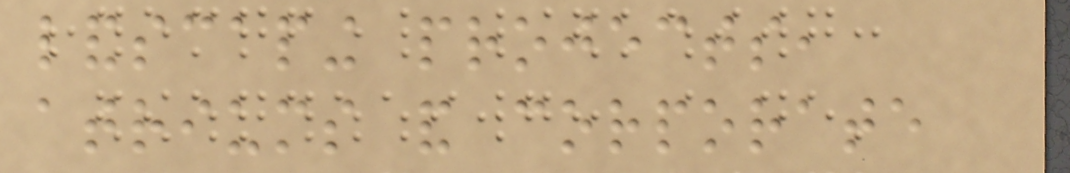landscaping projects,
atriums and corporate
